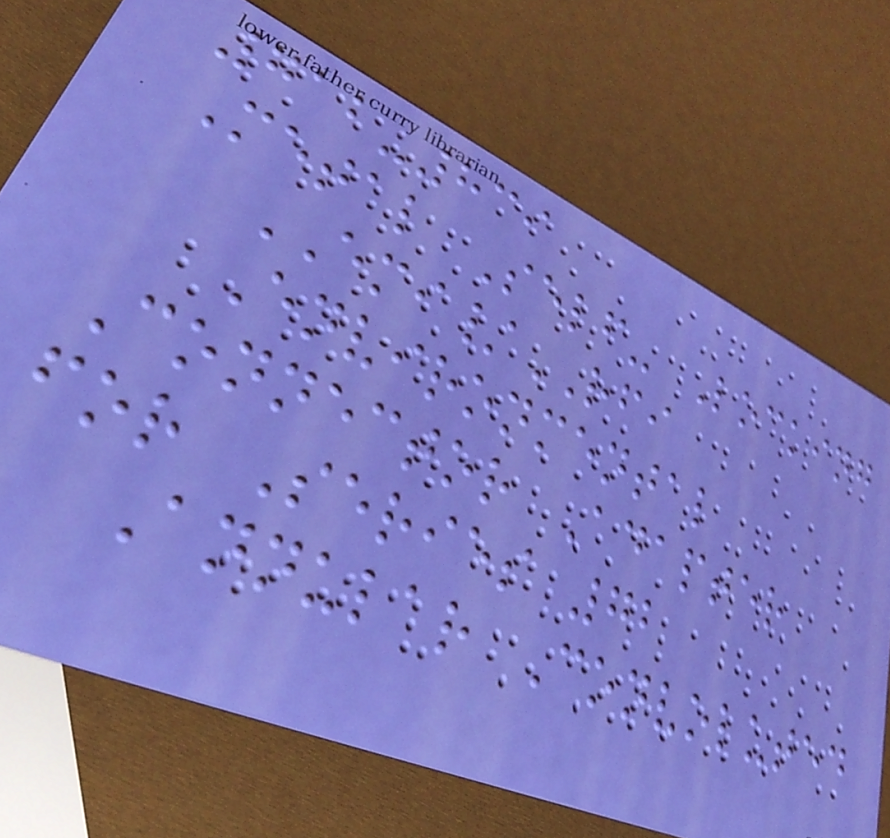712-839
Metal Self- Locking
EMI/RFI
Environmental
Connector Adapter
for Series 72
Annular Convoluted
